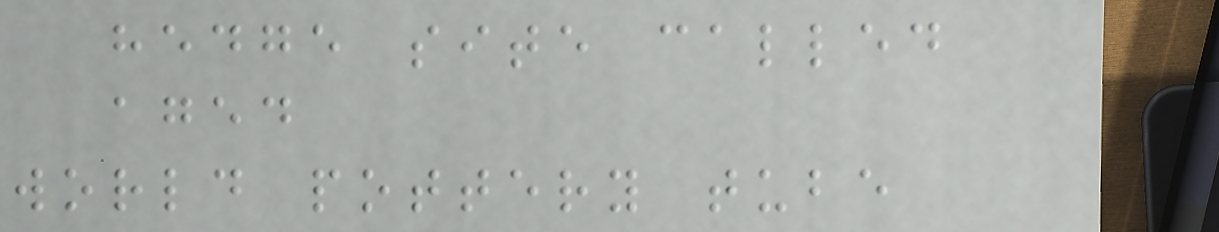hedge site called
aged
world pottery tube
